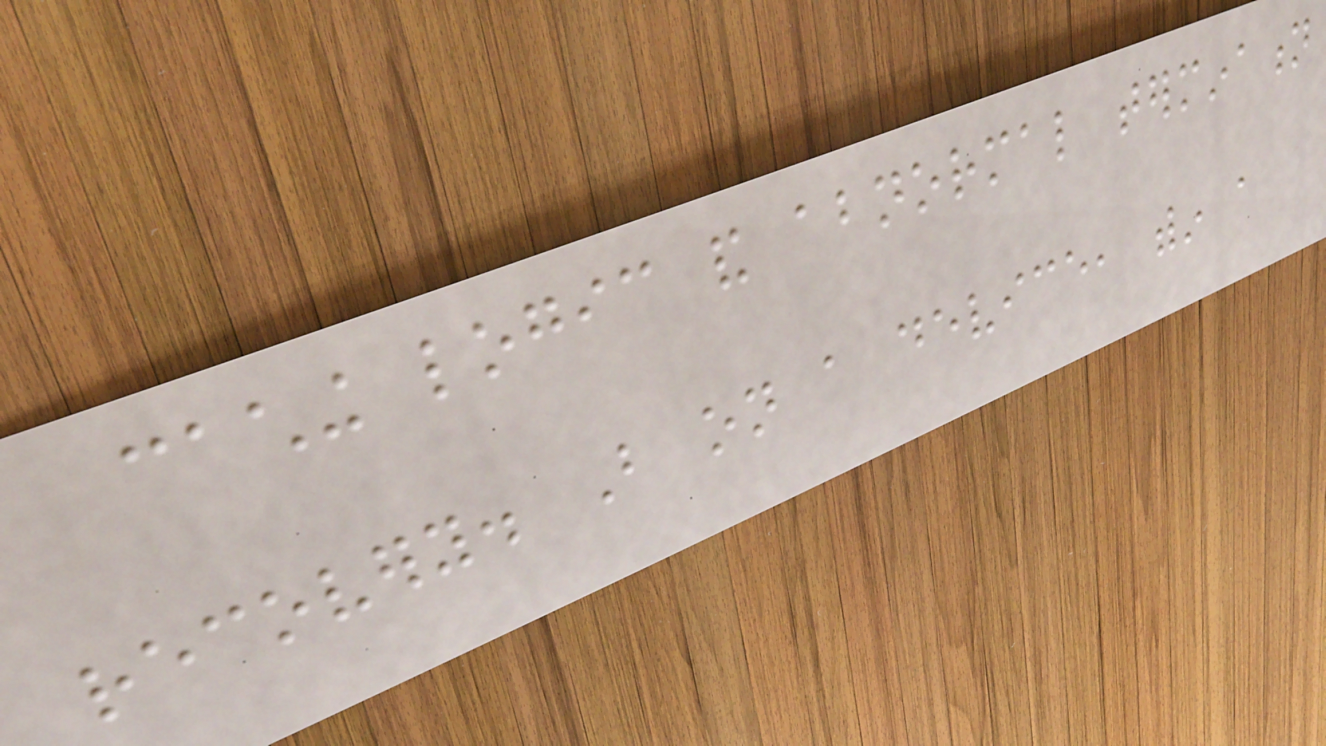caching logic and abnormal termination
recovery. But on a device, within a
